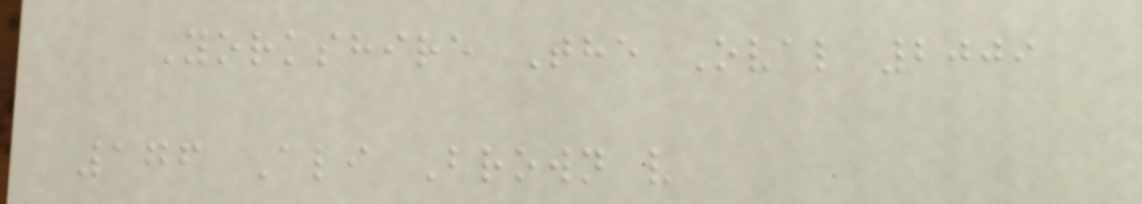Yorkshire The Oval 2009
176 Ali Brown v
